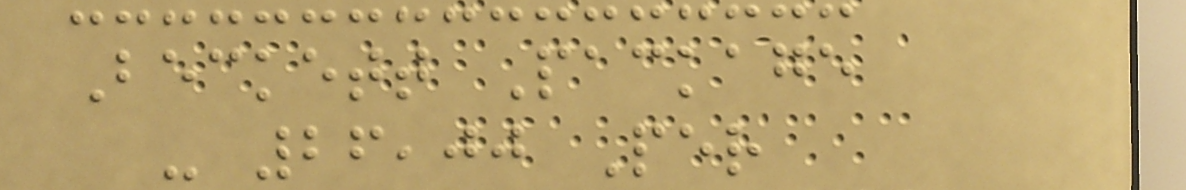Beckett Package
- 26,00 Per
